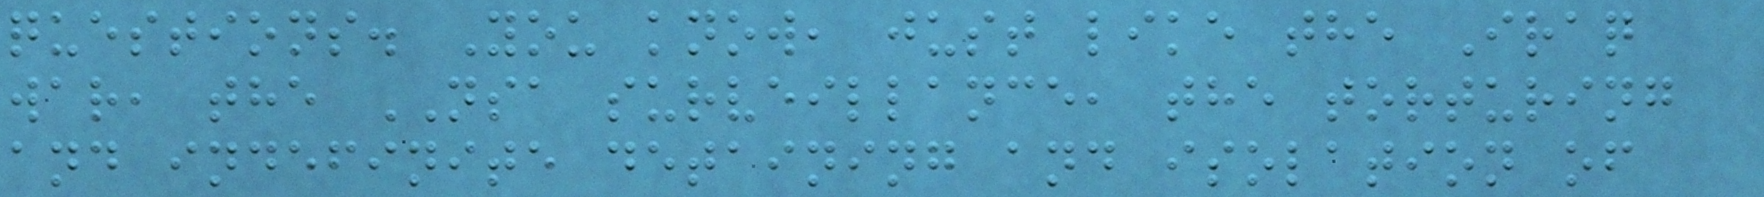questions. You know, just like the Iraq
war, the NSA surveillance, the torturing
and indefinite detaining and isolation of
